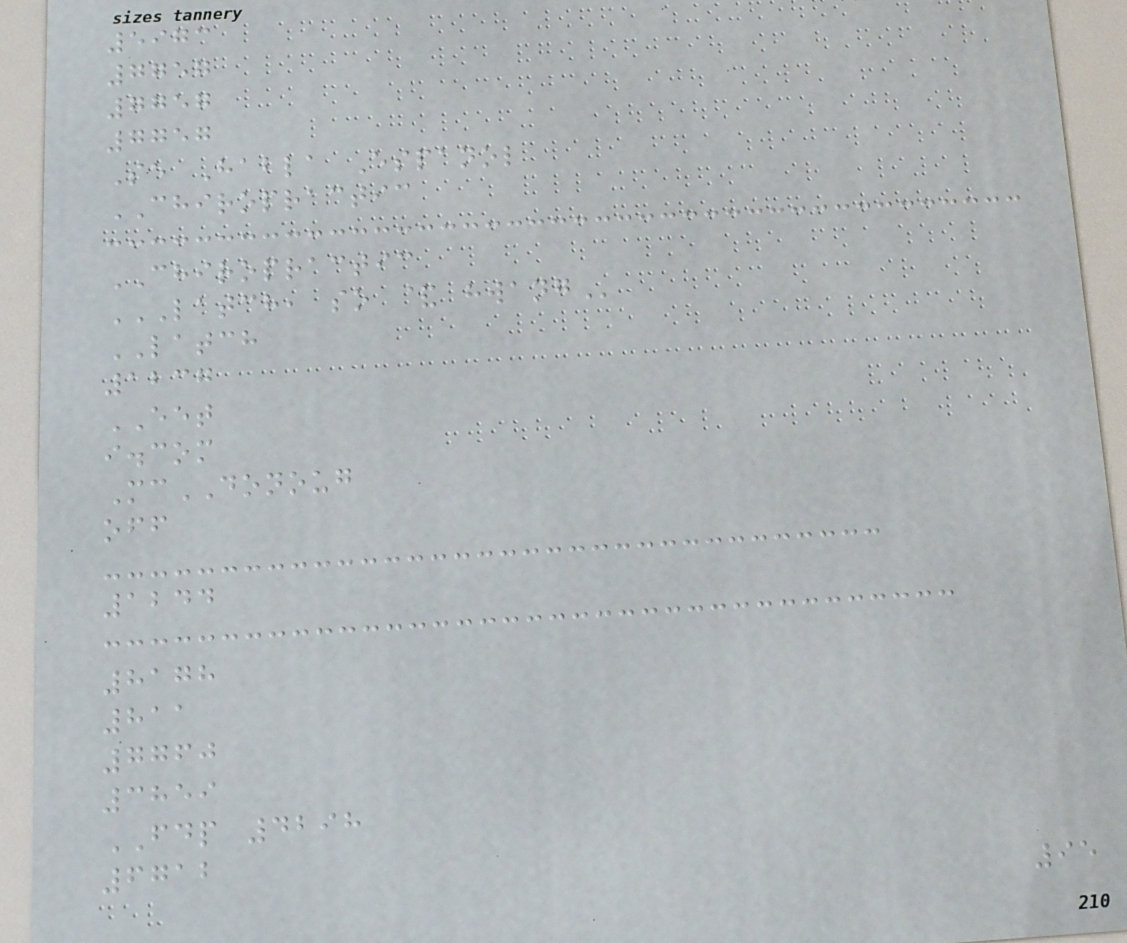5973
7757
7757
7757
Se Habla Espanol
CHIROPRACTIC
CHIROPRACTIC
LATCH, SO & HWANG
LATCH
1237
EET
i.com
McDONOUG
off
1244
8178
811
7760
3859
FDP 4298
6712
95
